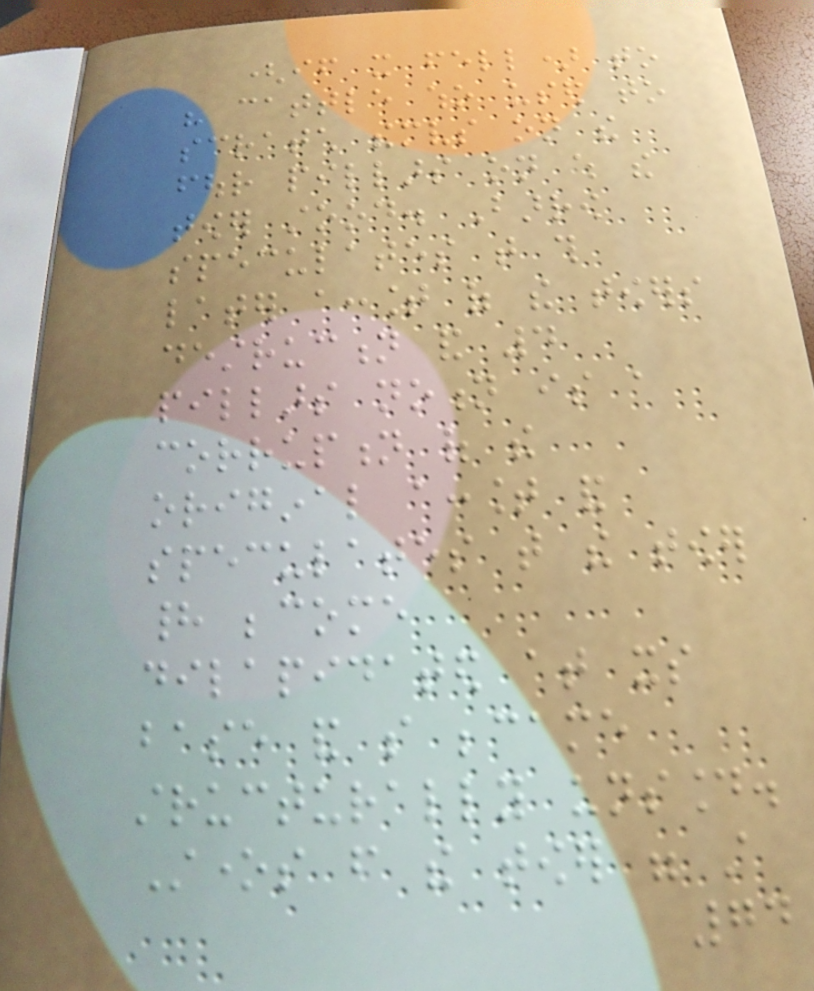(if it fell) to
his cattle who used to
scratch themselves on the
four pillars on which the
tower stood. Barrow
speculates that this
later account of the towers
destruction and 4
pillars notion is a
corruption of the
original account and
speculates that the tower
had become
dilapidated at its
base and so became
structurally unsound.
Stones from the tower were still
74
